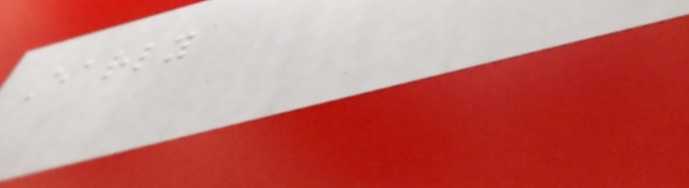Early
